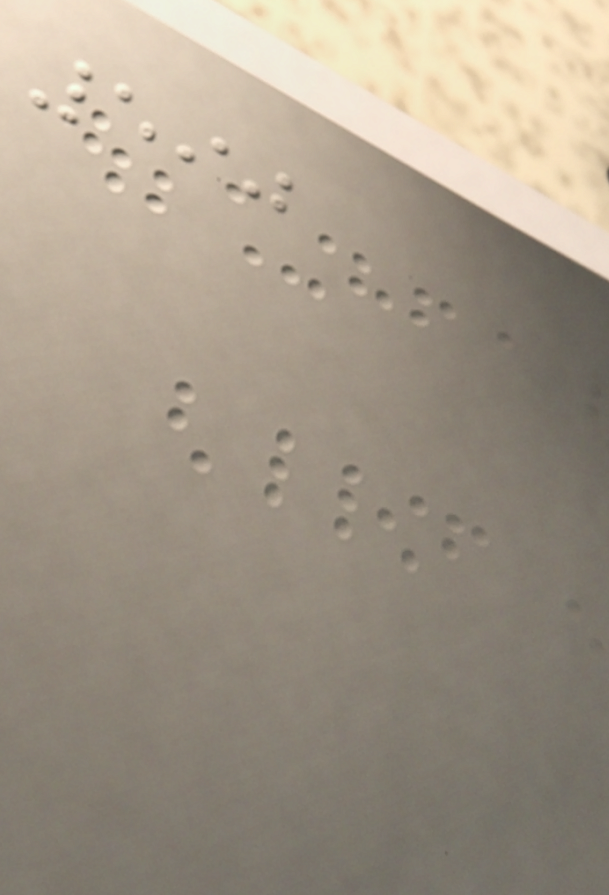590
